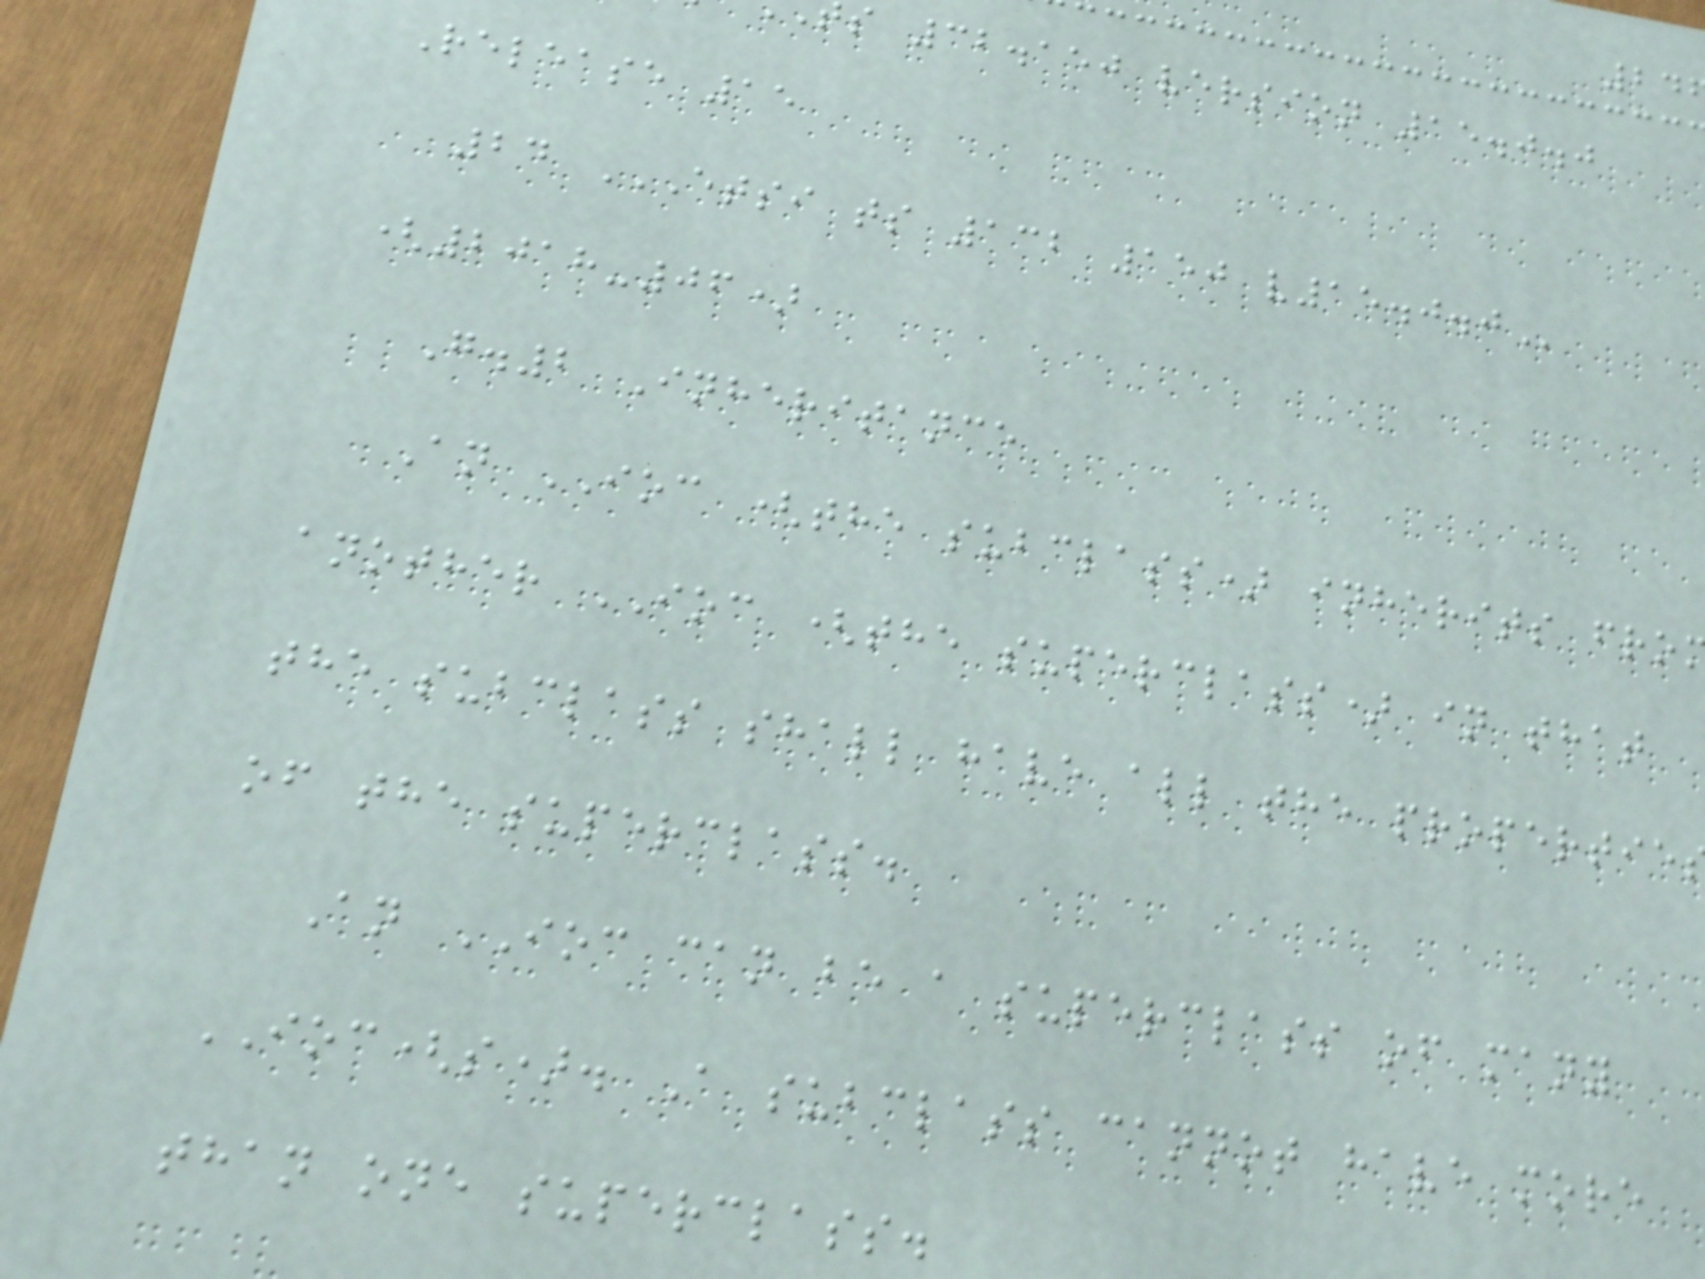s 32.150 version 15.0.0
Release 15
24 ETSI TS 132 150 V15.0.0
(2018-06)
G.2 Inheritance
An IOC (the subclass) inherits fro
another IOC (the superclass) in that
the subclass shall have all the propertie
of the superclass.
An IOC can be a superclass of many
IOC(s). A subclass cannot have more
than one superclass.
